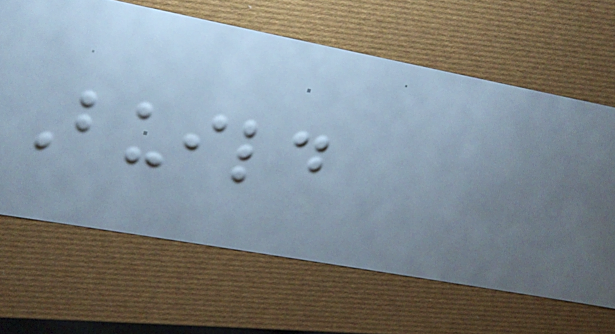Build
